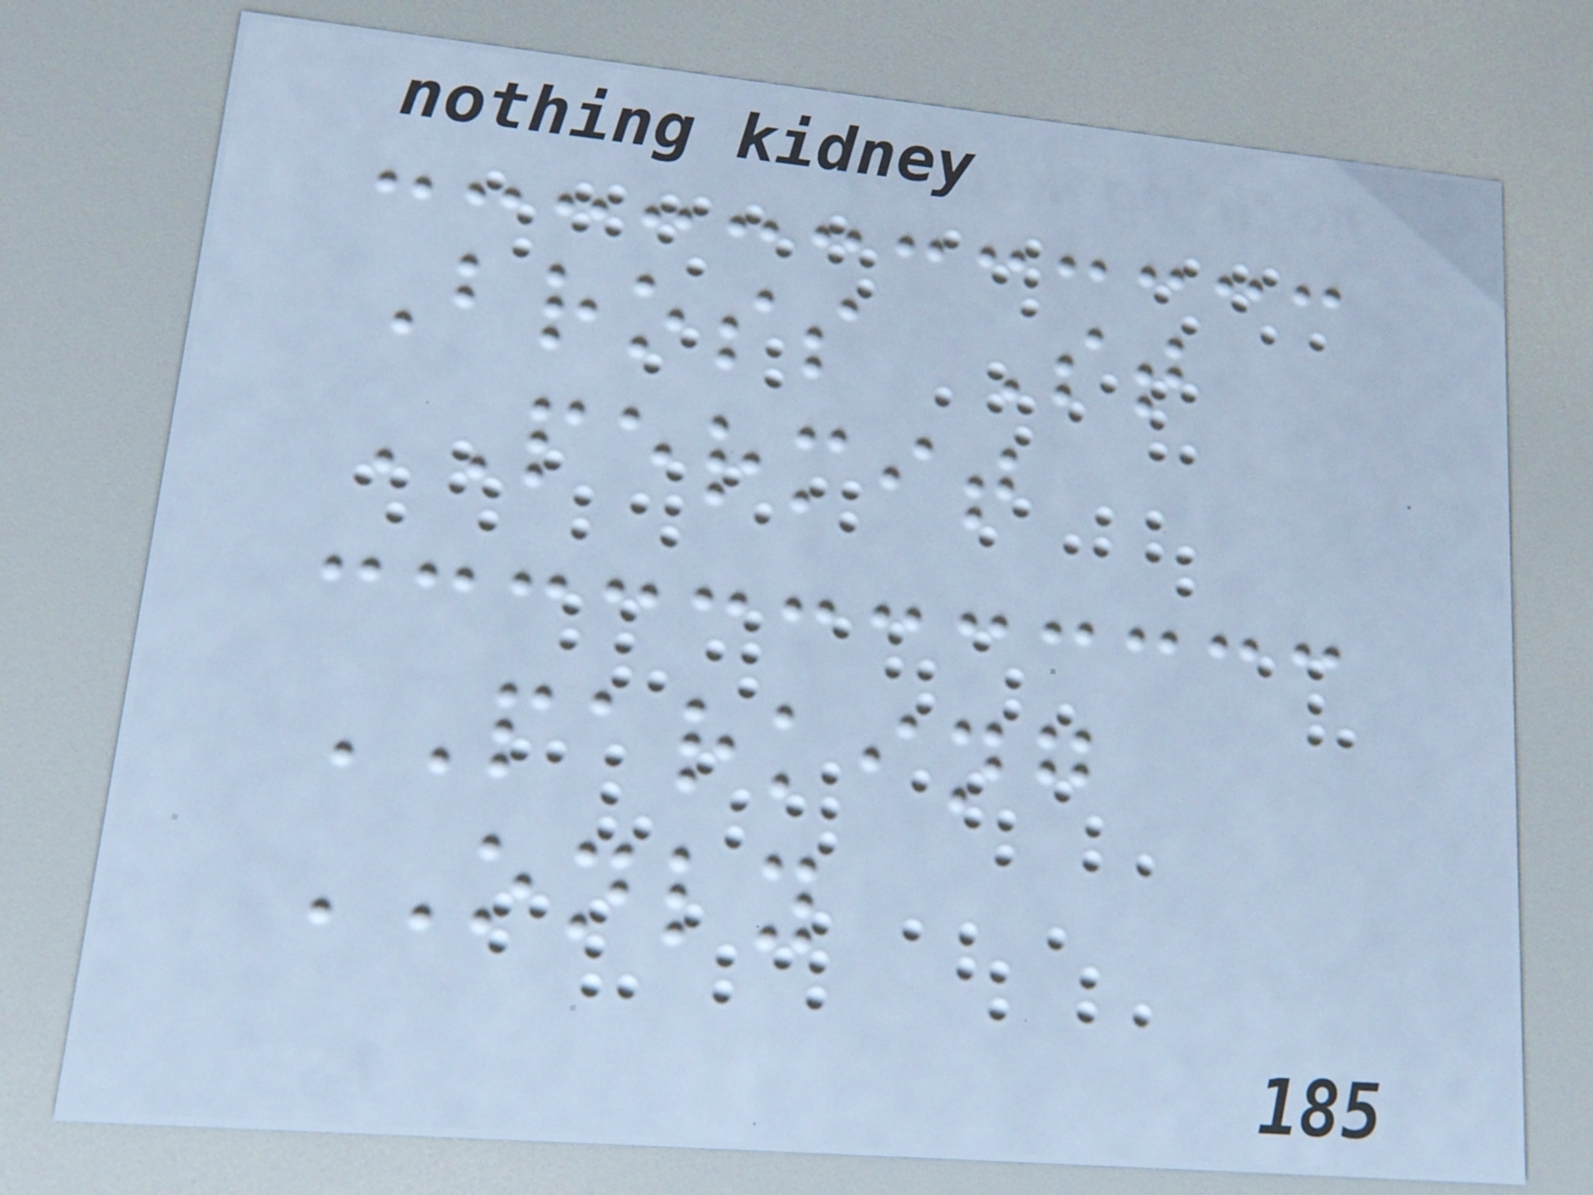Bross St
PERMIT
PARKING
ONLY
